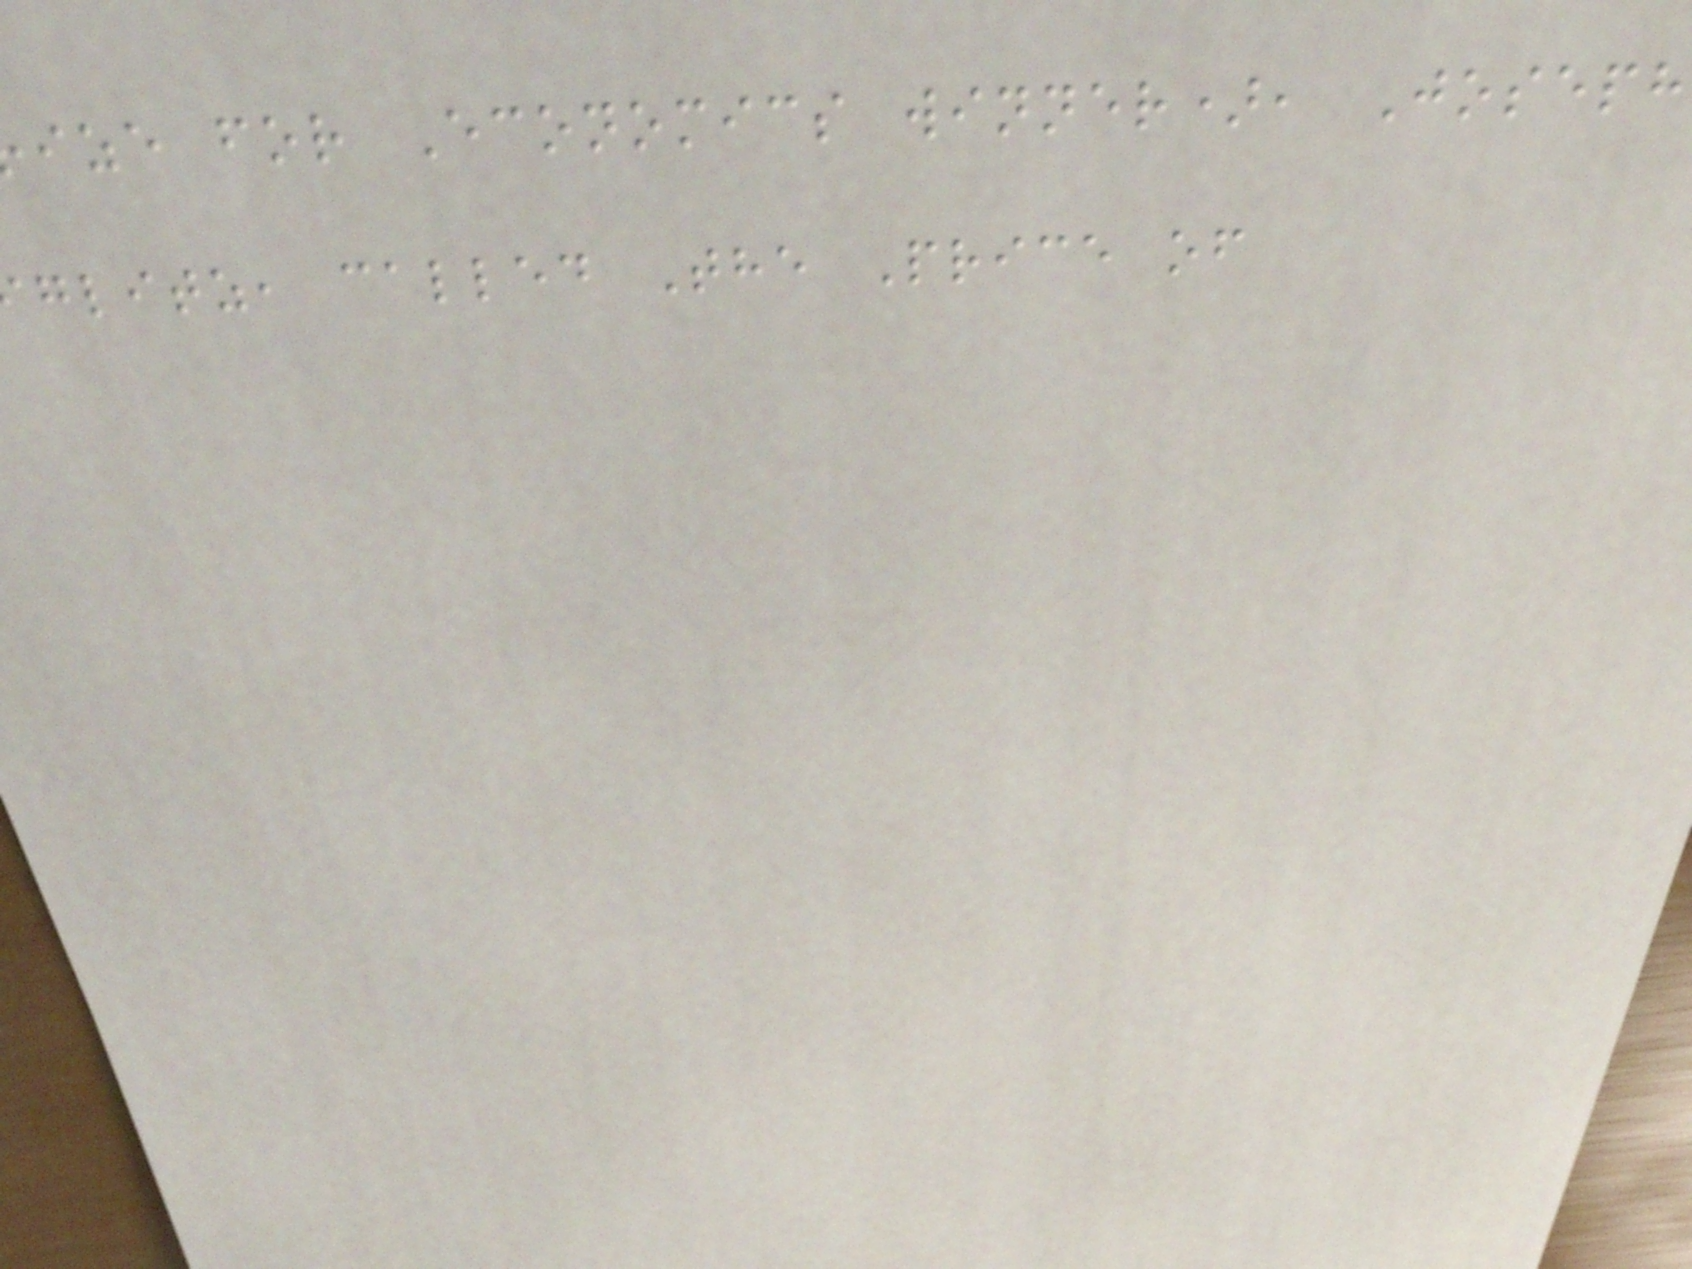ize for Economics winner), Joseph
glitz, called The Price of
